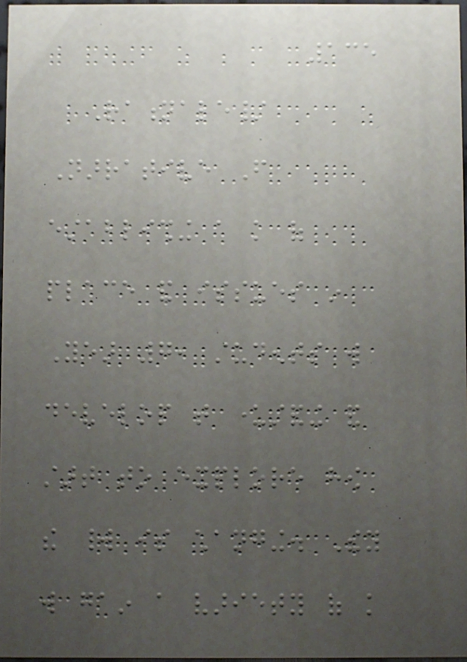135
Rationale/
Narrative From
establishing a knowledge of
place and issues in
Year 7, students will
develop that understanding and
start to explore how
the world is changing. They
will gain a variety of knowledge
